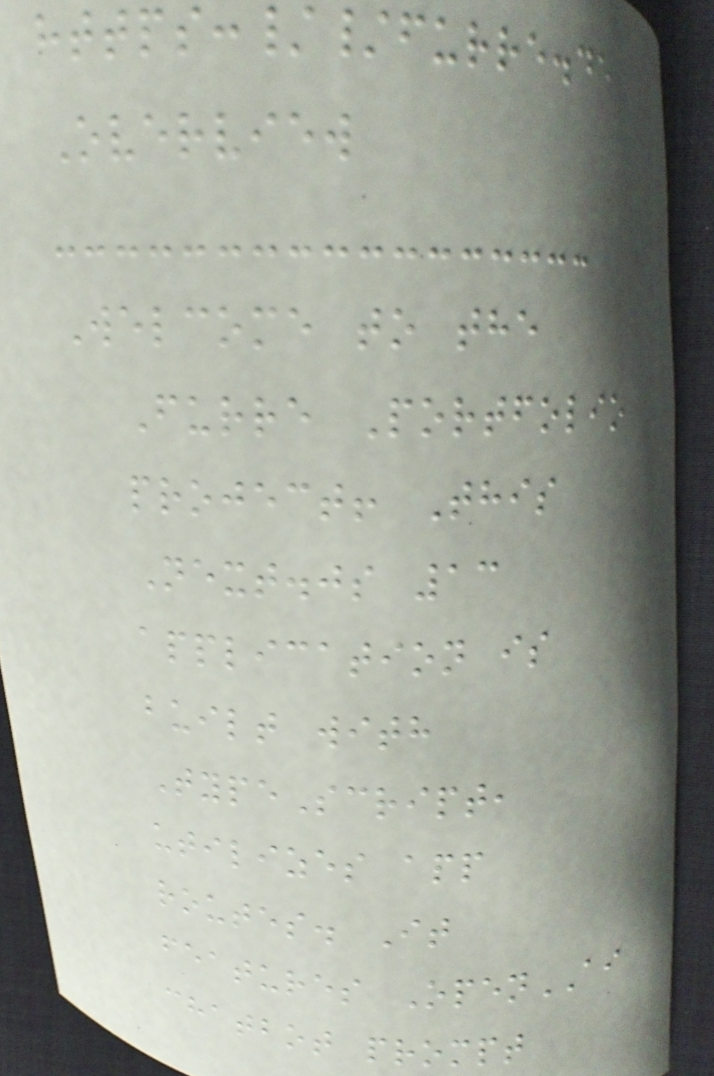https://furre.dev/
Overview
Welcome to the
Furre Portfolio
project! This
Next.js 13
application is
built with
TypeScript,
utilizes app
routes. It
features OpenAI
chatbot prompt
